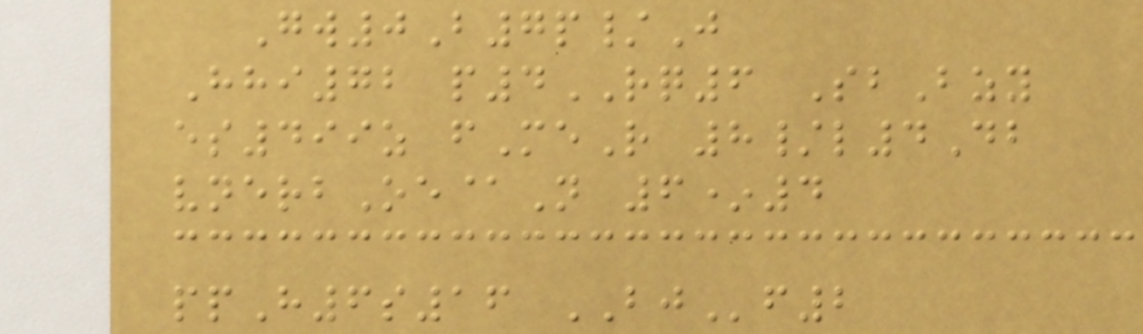Gw0B7p/J
Hhi72 p4RQ6 SbBzy
es499z fMeR 8/l4Db
vnerbOe@N 6*4
ppH6s16 BJf2
